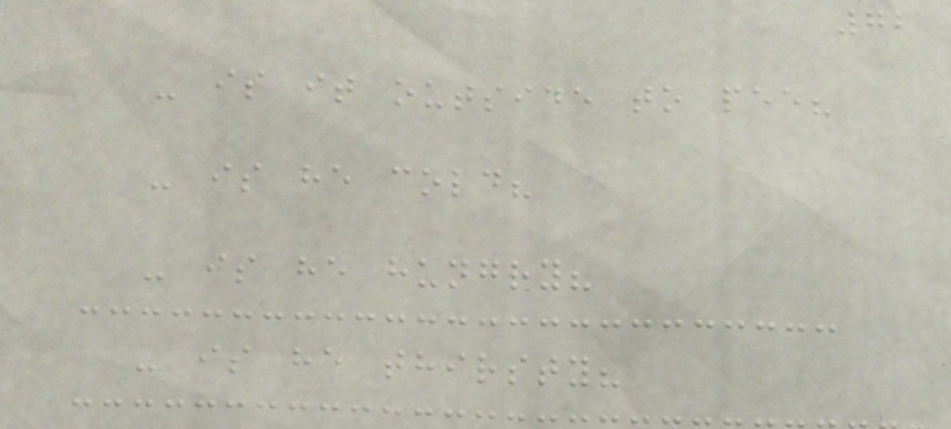72
- is it outside to pee?
- is he cold?
- is he hungry?
- is he thirsty?
